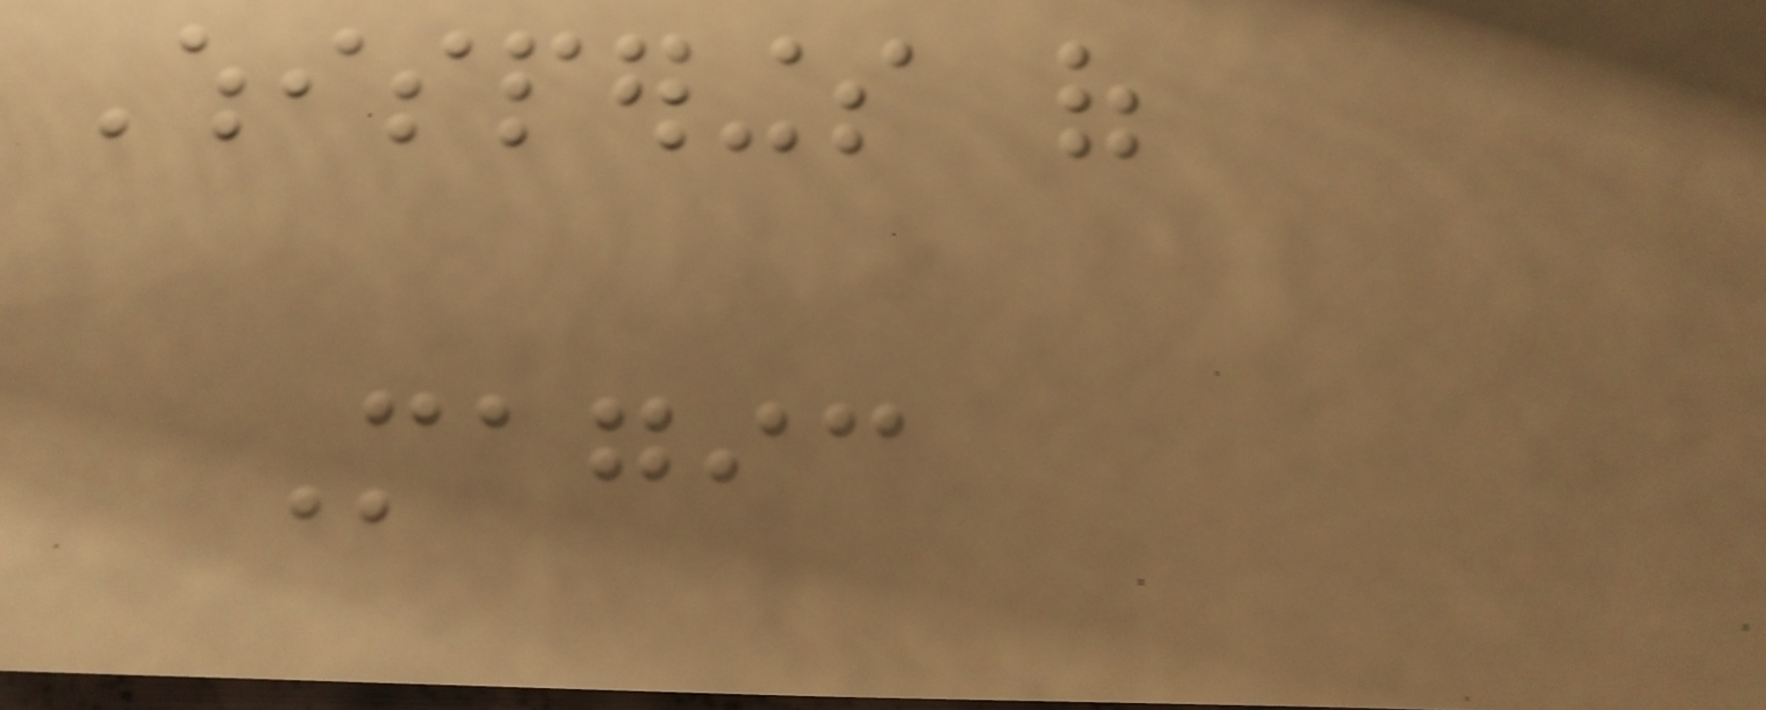Whisperings of
Magic
